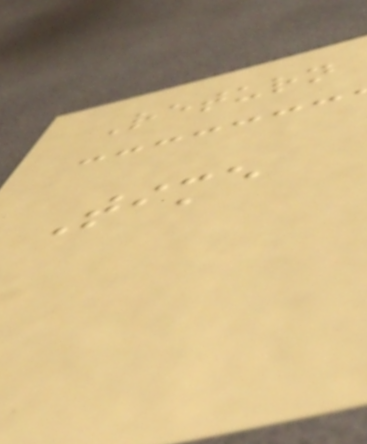Return
Time
